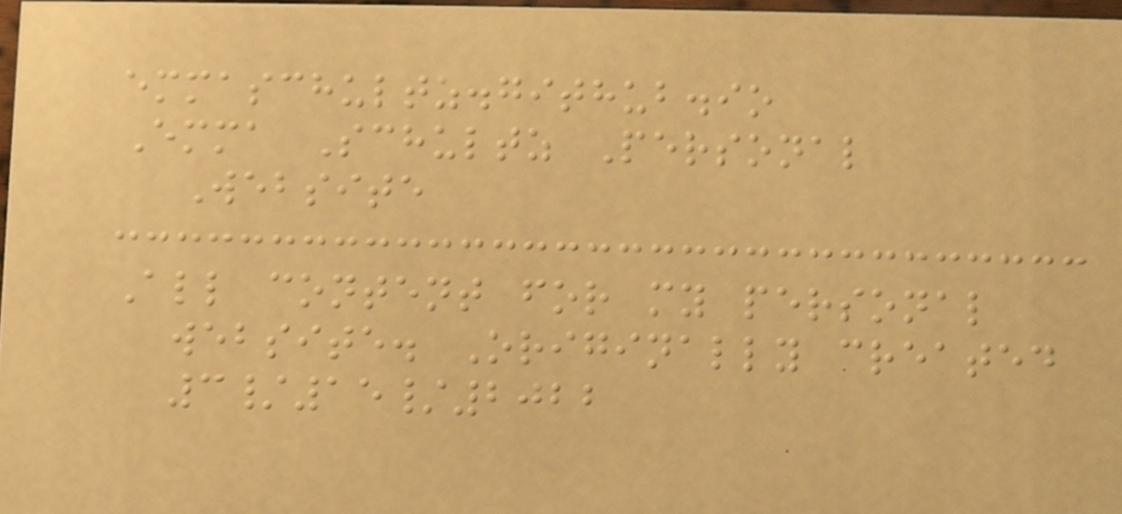emmaschultz.github.io
Emma Schultz Personal
Website
All content for my personal
website. Originally created
3/15/2022
